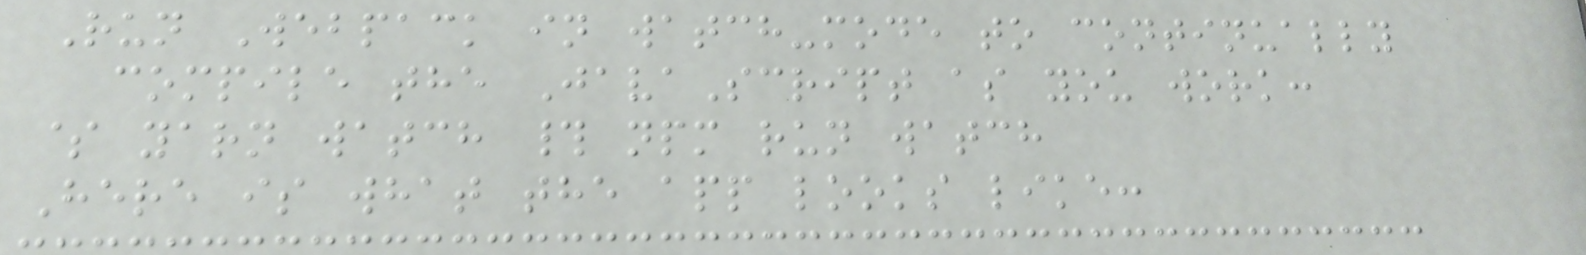Run Webpack in watch-mode to continually
compile the JavaScript as you work:
$ yarn watch # npm run watch
Here is what the app looks like:
